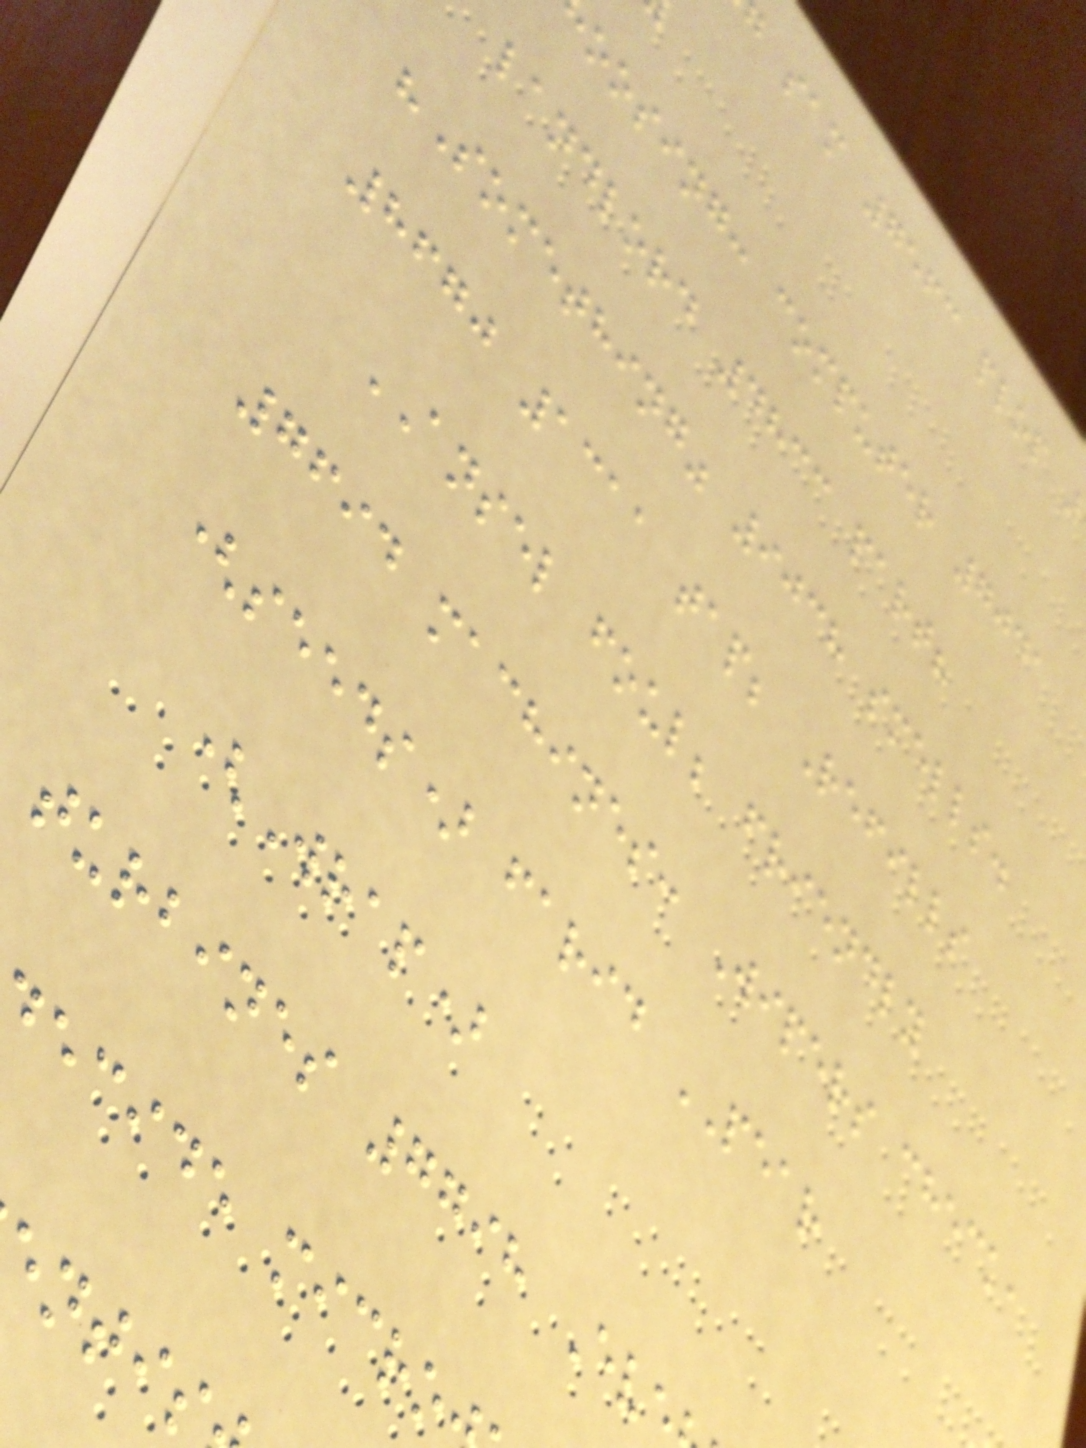g sam 7563 plop
oosing: computer 7041
landlord 4833 part?
"Something" 9038 smells.
8670 1311 tap; Refills
ANSEL foul; friendly
7694 machines: Wipers check,
(seeds) farid PEAR
(Wrap)
turbines 7798 Eve
ecide micro
